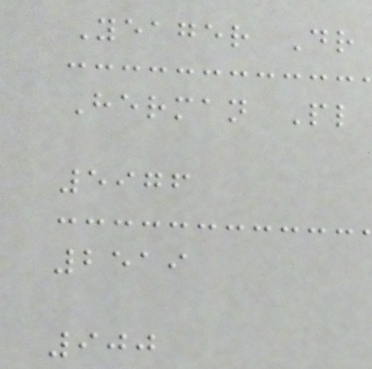Yeager Dr
Herman Pl
5976
2519
900
